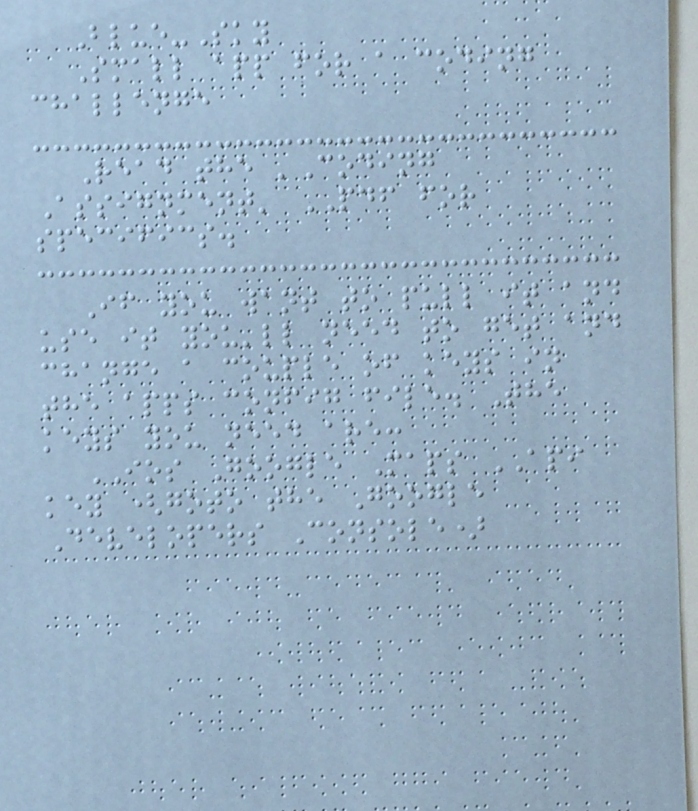Blue-Sky
Small app for a coding
challenge
Read the 'Coding
Assignment' PDF for
specifics.
If you want to pull it and
use it you'll need to get and
change a couple of keys in
the apps config file. The
keys you need are:
IOS Google Maps API
key (goto the Google
Developers Console)
